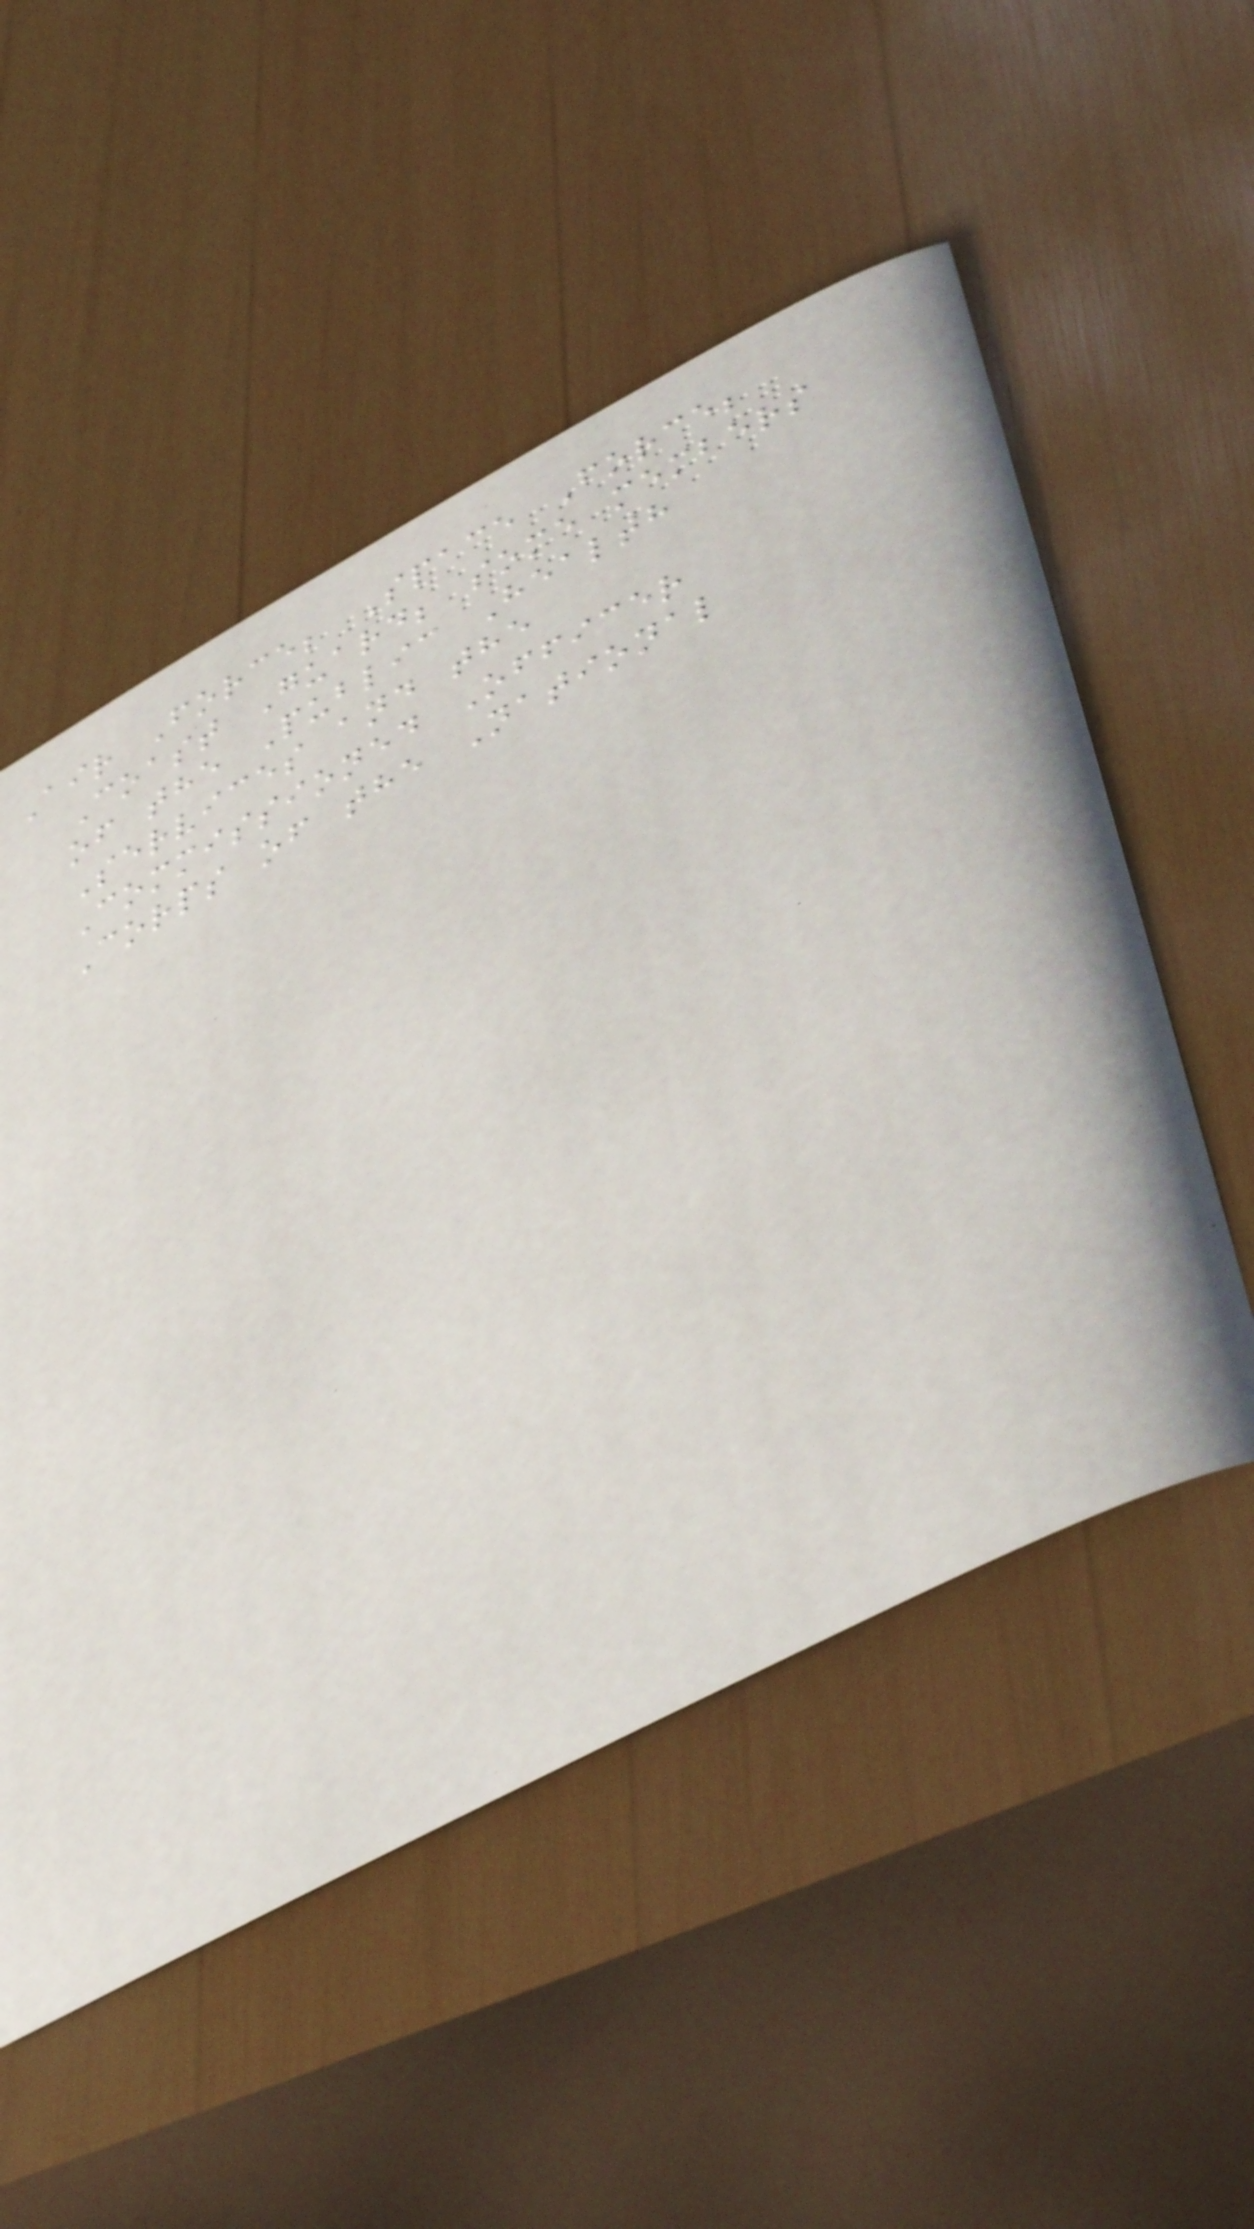Air Force; Space Force;
Coast Guard; some members
of the Public Health
Services and the
Commissioned Officer
Corps of the National
